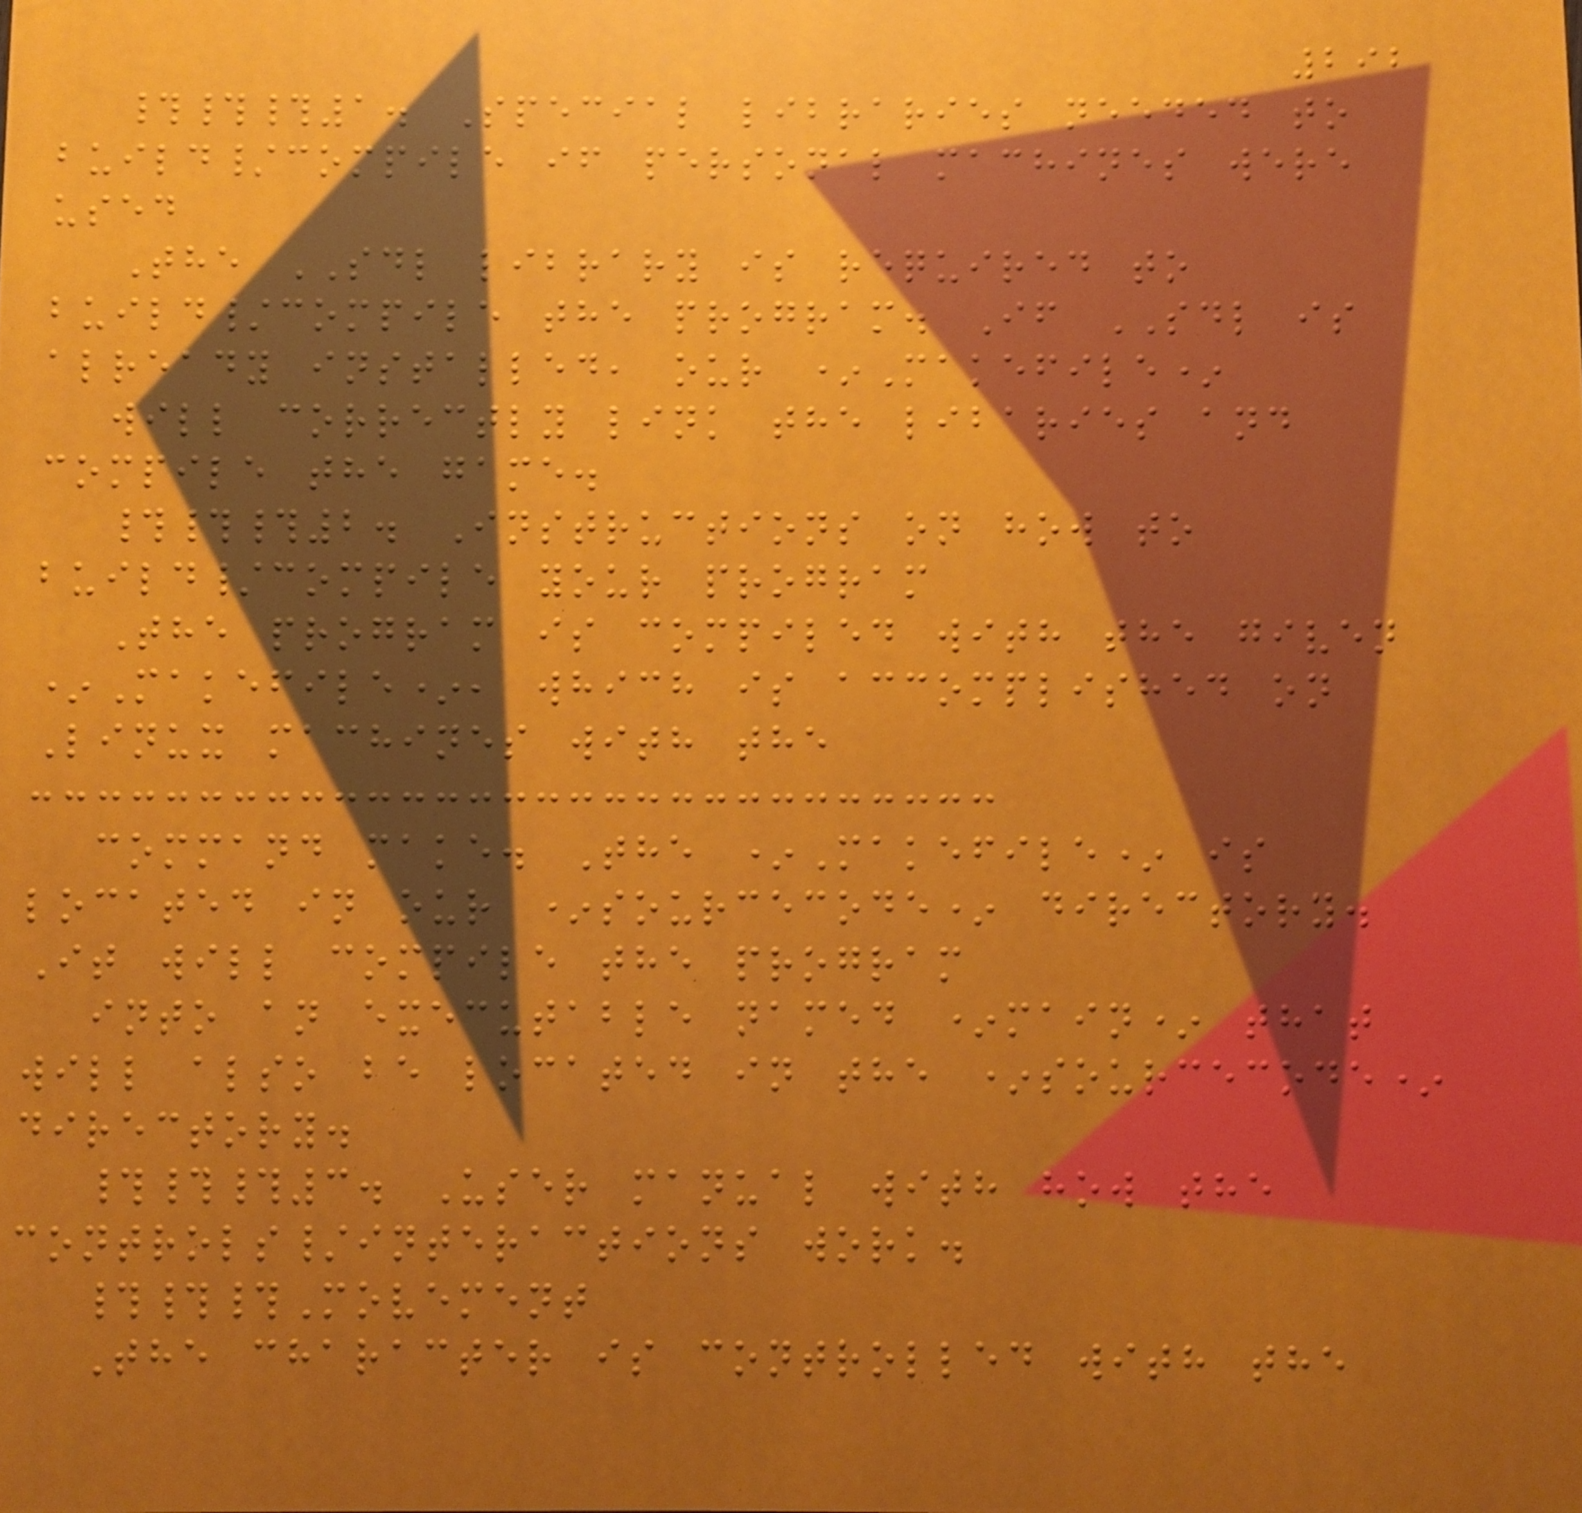292
###1. Special libraries needed to
build/compile if personal machines were
used
The SDL library is required to
build/compile the program. If SDL is
already installed, our *Makefile*
will correctly link the libaries and
compile the game.
###2. Instructions on how to
build/compile your program
The program is compiled with the given
*Makefile*, which is accomplished on
Linux machines with the
command make. The *Makefile* is
located in our *sourcecode* directory.
It will compile the program
into an executable named *main* that
will also be located in the *sourcecode*
directory.
###3. User manual with how the
controls/interactions work.
###Movement
The character is controlled with the
